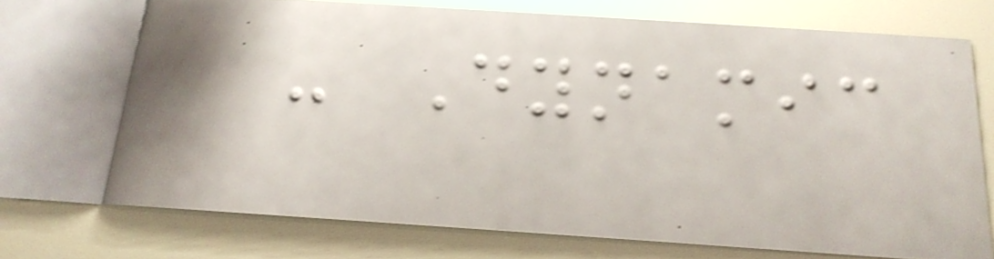- Dynamic
